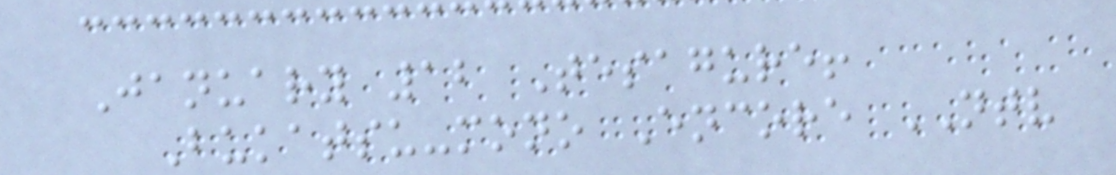January 12 Tesagure!
Bukatsu-mono Encore NTV
